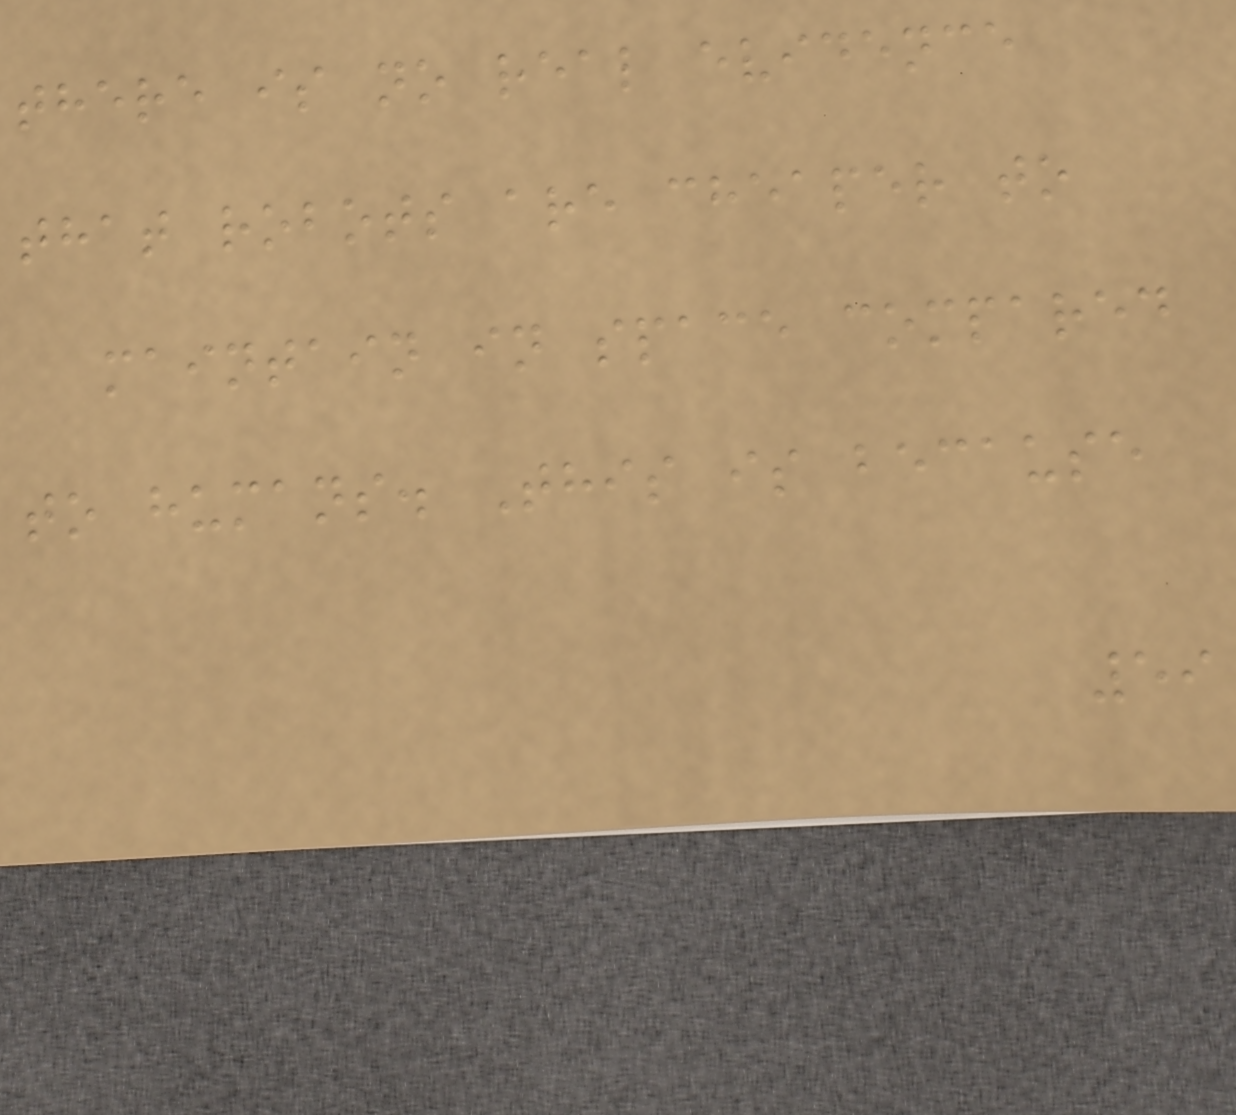there is no real evidence
that robots are cheaper to
maintain in space compared
to humans. This is because
59
